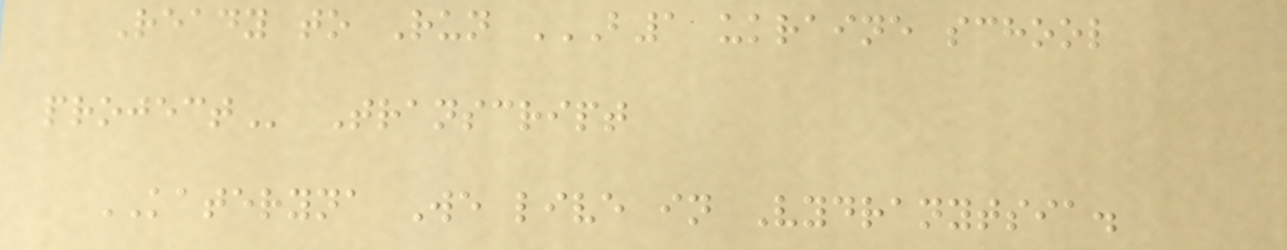Ready to Run B1 UKRAINE SCHOOL
PROJECT Transcript
KATERYNA We live in Vydranytsia.
